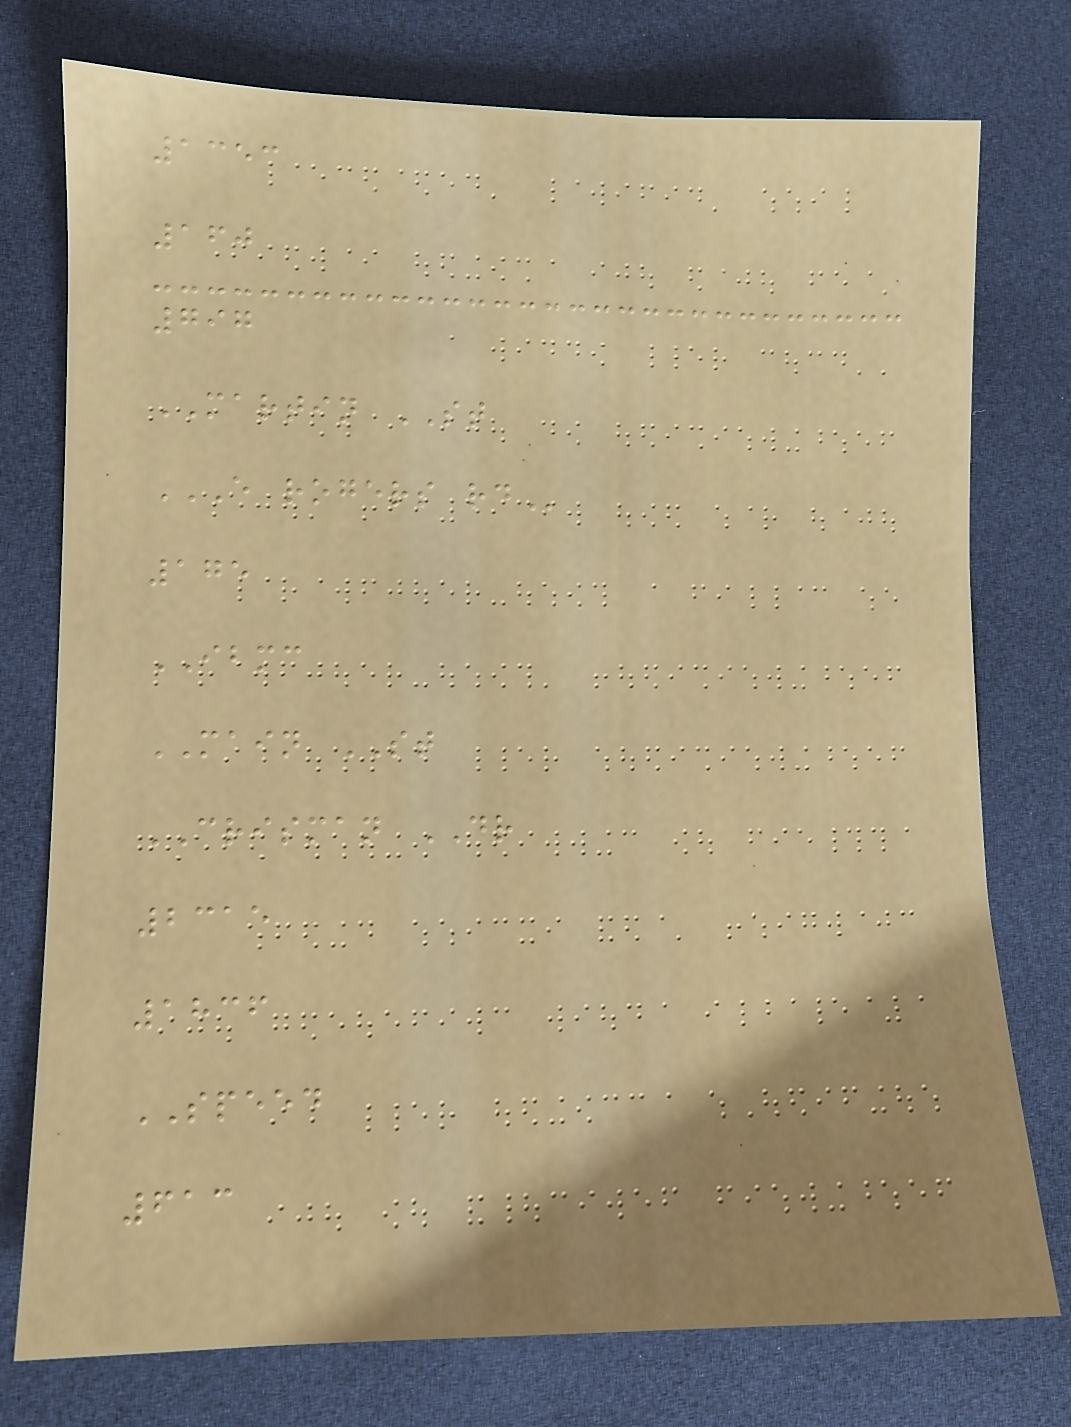1353
160
797
MARTIN ST
E ROGERS RD
175
IBMC
MAIN ST
CRISMAN DR
2315
1836
SPEED
613
